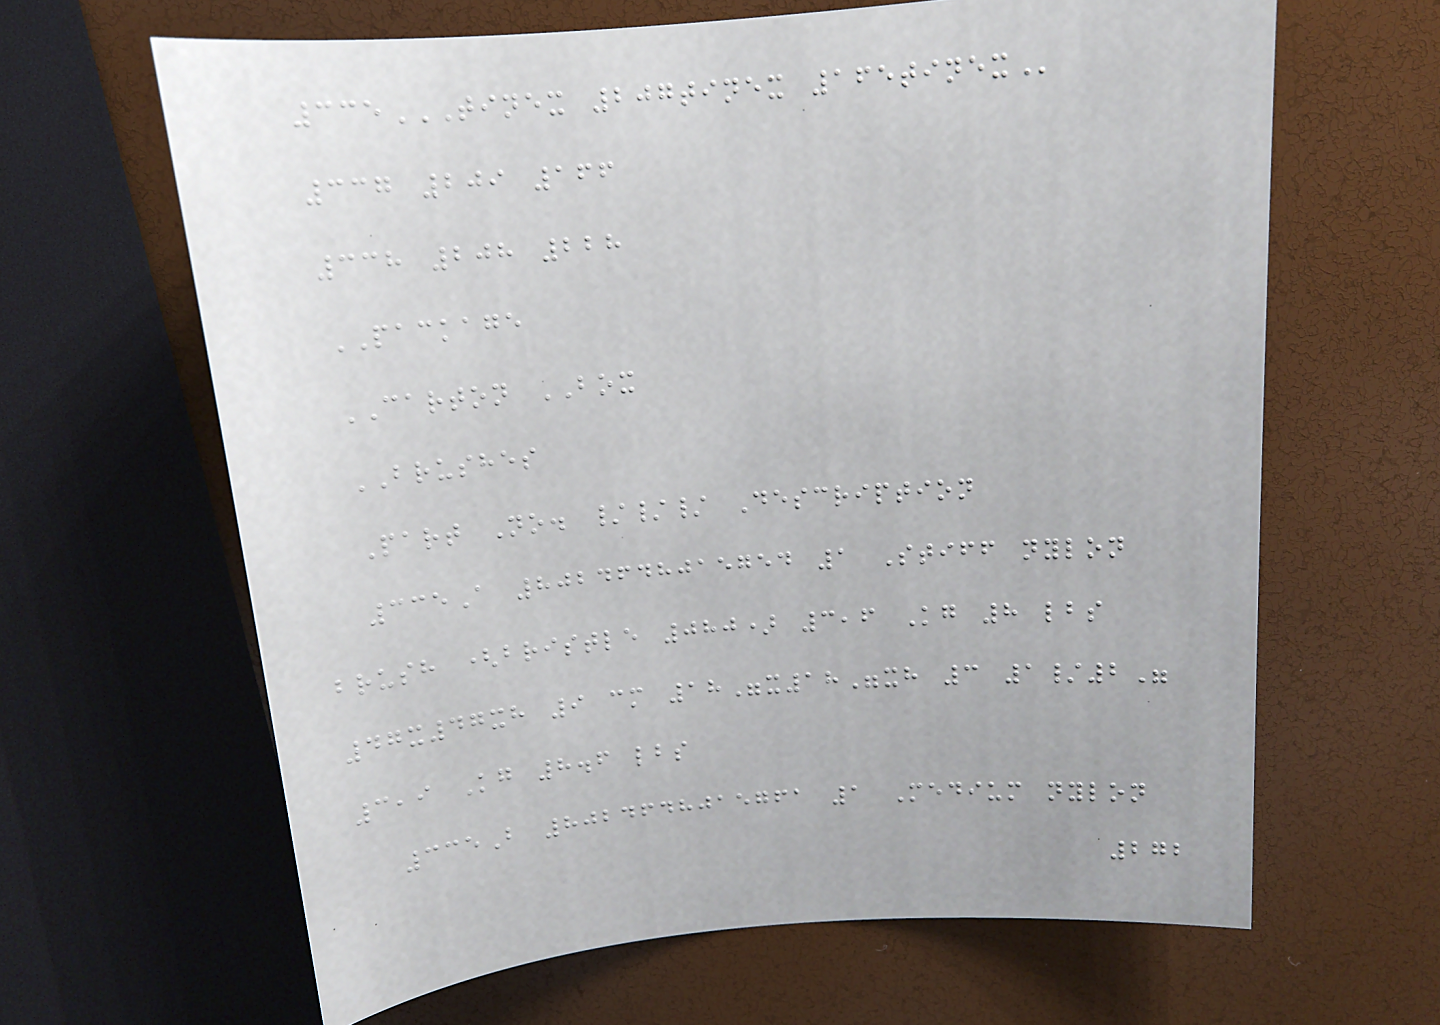335TINEX 207TINEX 165TINEX
337 209 166
338 208 228
PACKAGE
CARTON BOX
BRUSHES
Part No. /// Description
335A 8024648015754 1 Stiff nylon
brush (bristle 080) 3,6 Kg 8 lbs
47x47xh 9 cm 18"x18"xh 3 1/2"
3,9 Kg 8.6 lbs
335B 8024648015761 1 Medium nylon
272
